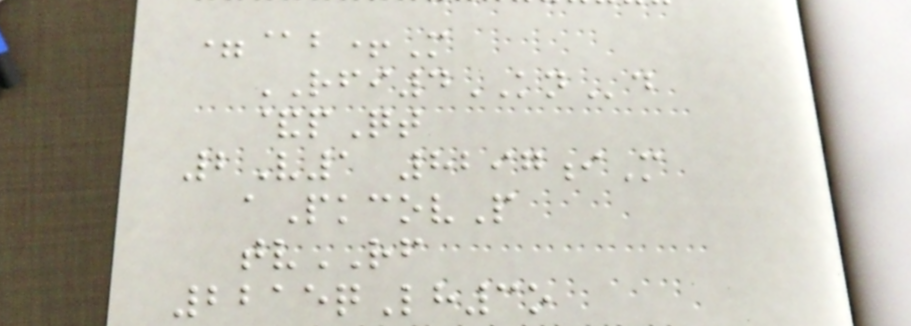=@b+M
RFI4KNd
&pQt
2V1 8297iM
aPkcovP
tvRF
2215qLh3o
